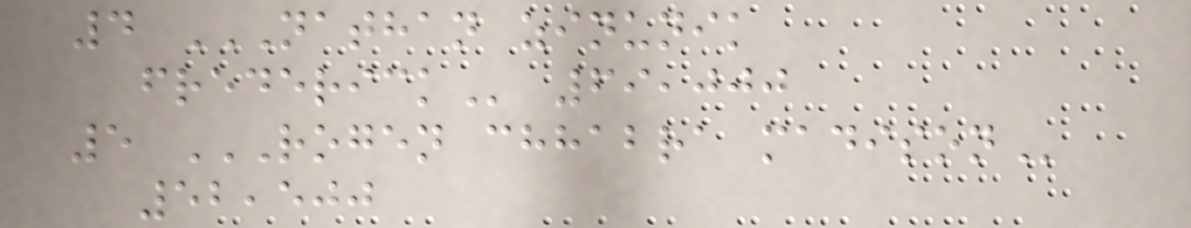4 NATHAN ZINUNIK
FREDERICK 69,000
5 ROGEN CHHABRA MADISON
52,500
